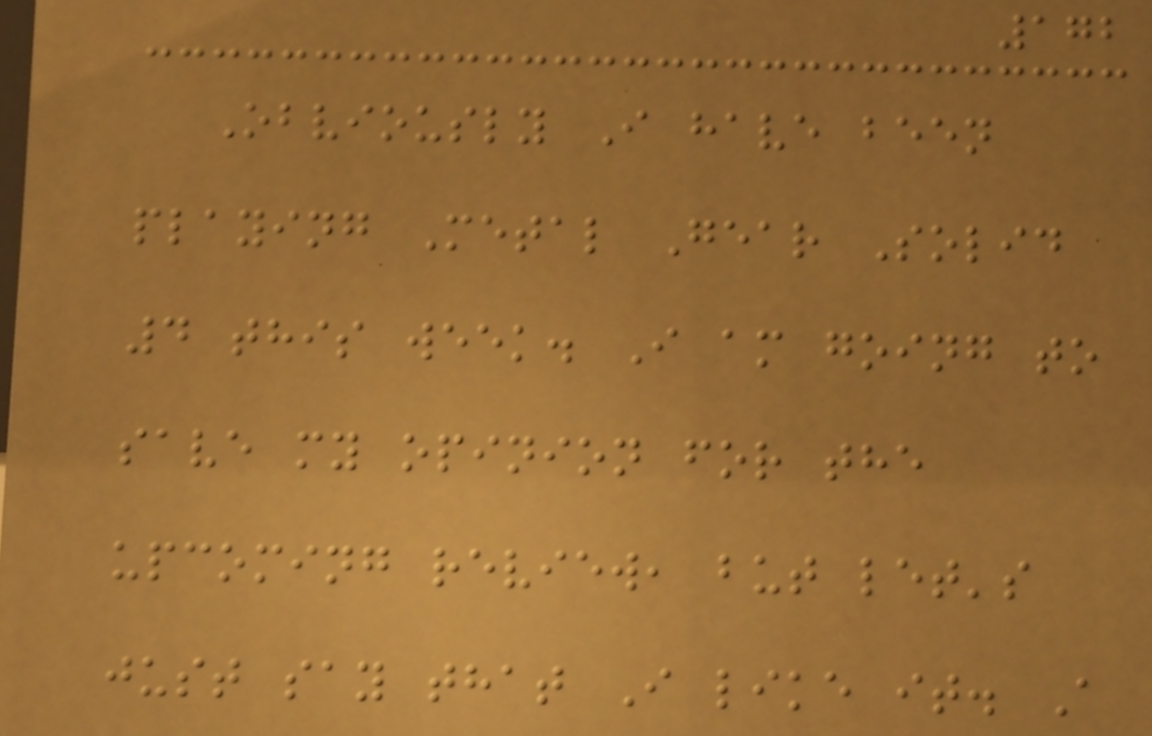172
Obviously I have been
playing Metal Gear Solid
4 this week. I am going to
save my opinion for the
upcoming review, but let's
just say that I like it. A
